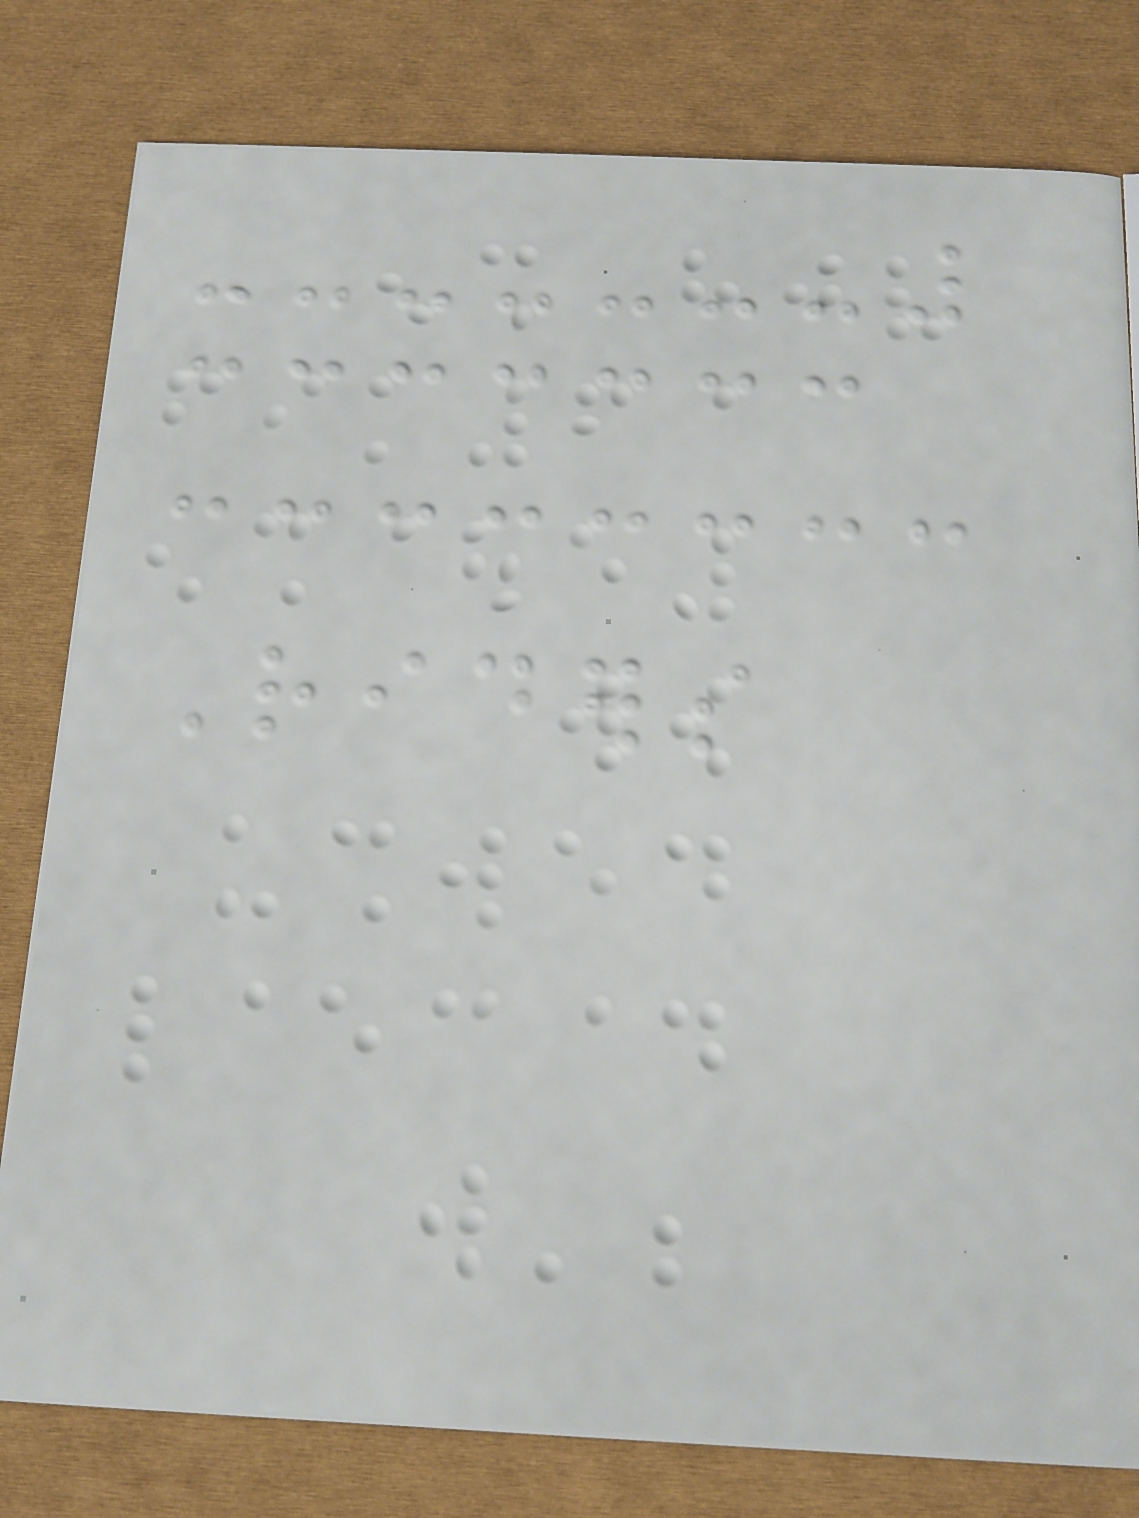Riders
